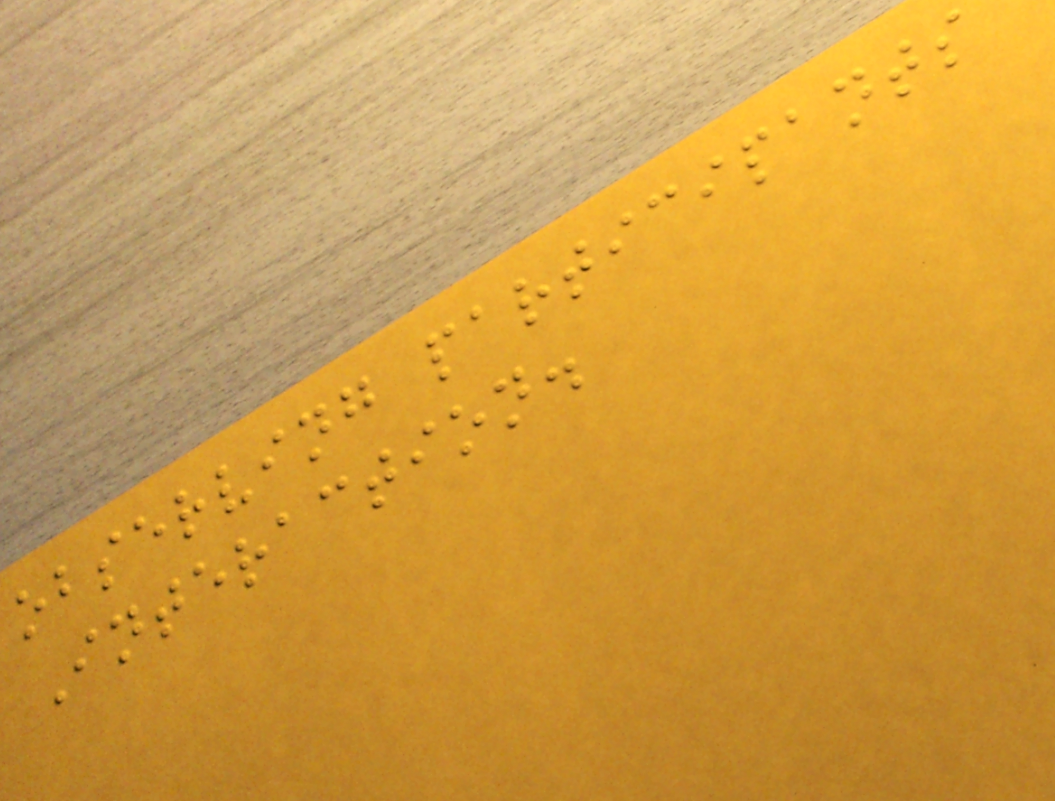observing participants
Interaction.
